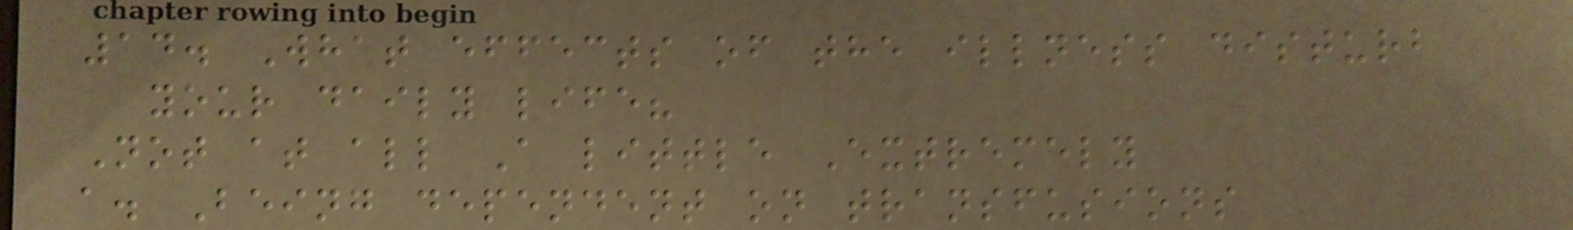14. What effects of the illness disturb
your daily life?
Not at all A little Extremely
a. Being dependent on transfusions
